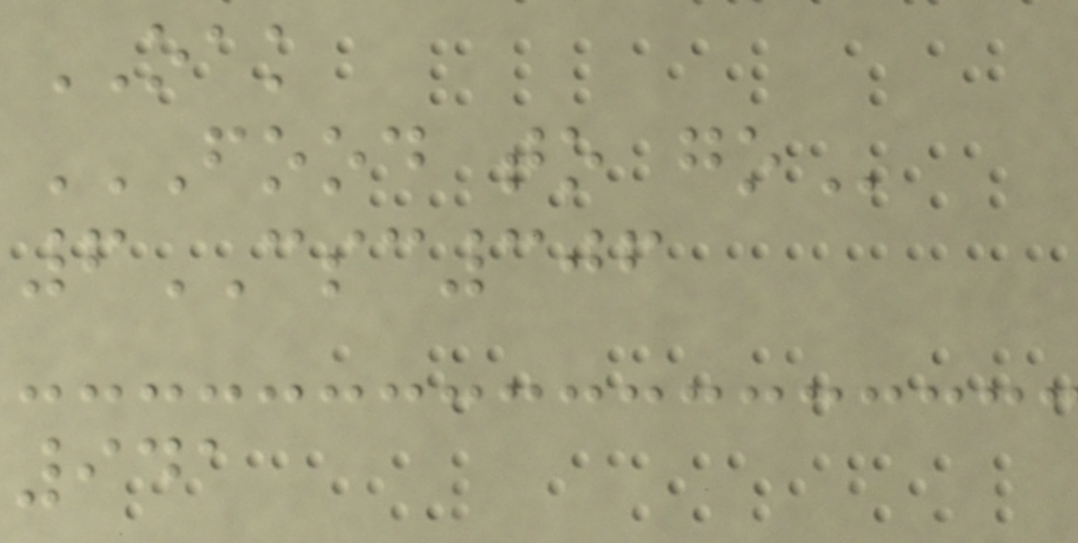OAK
FOOD TO GO
6CSC306
941
